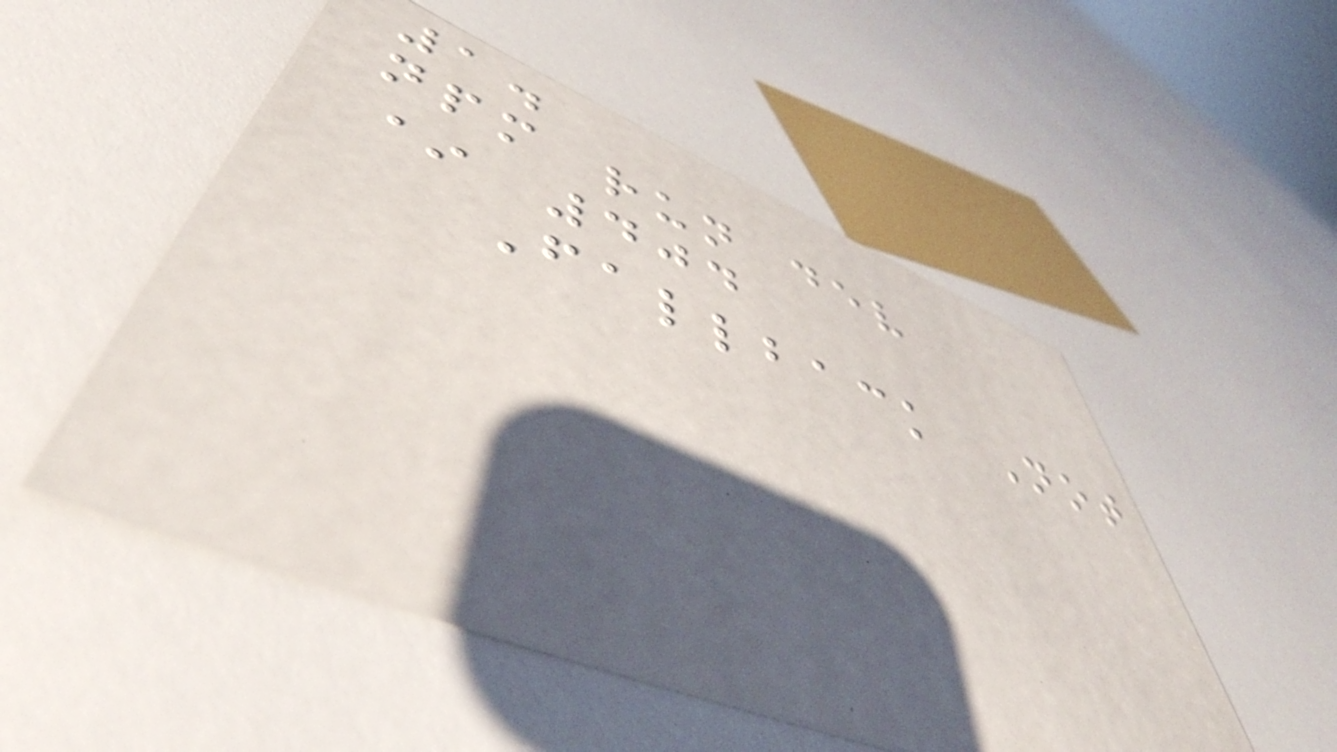1.
npm run dev
* 404
Fallback Not
